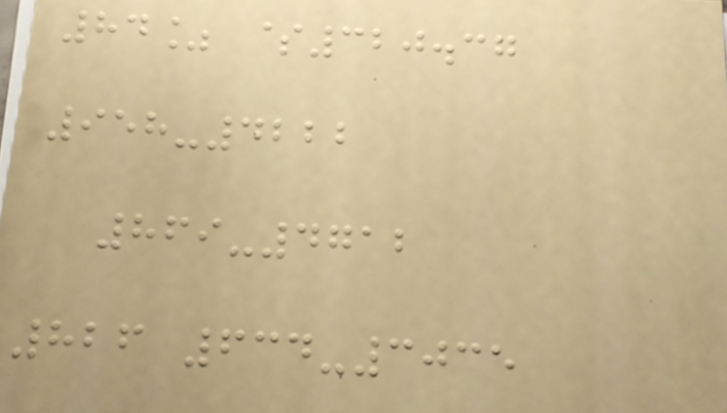84% $320.37
958-4222
869-4712
826 634-3035
